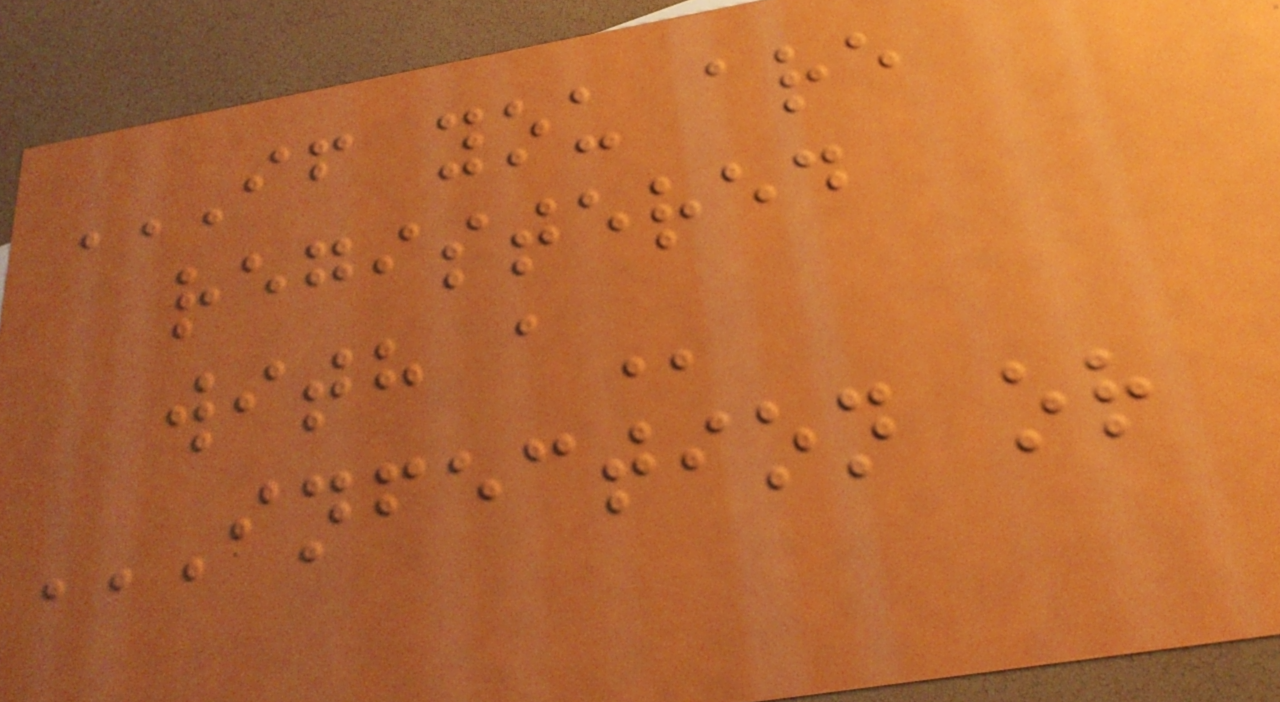IF YOU ARE
REGISTERED
WITH A
INFECTION OR
